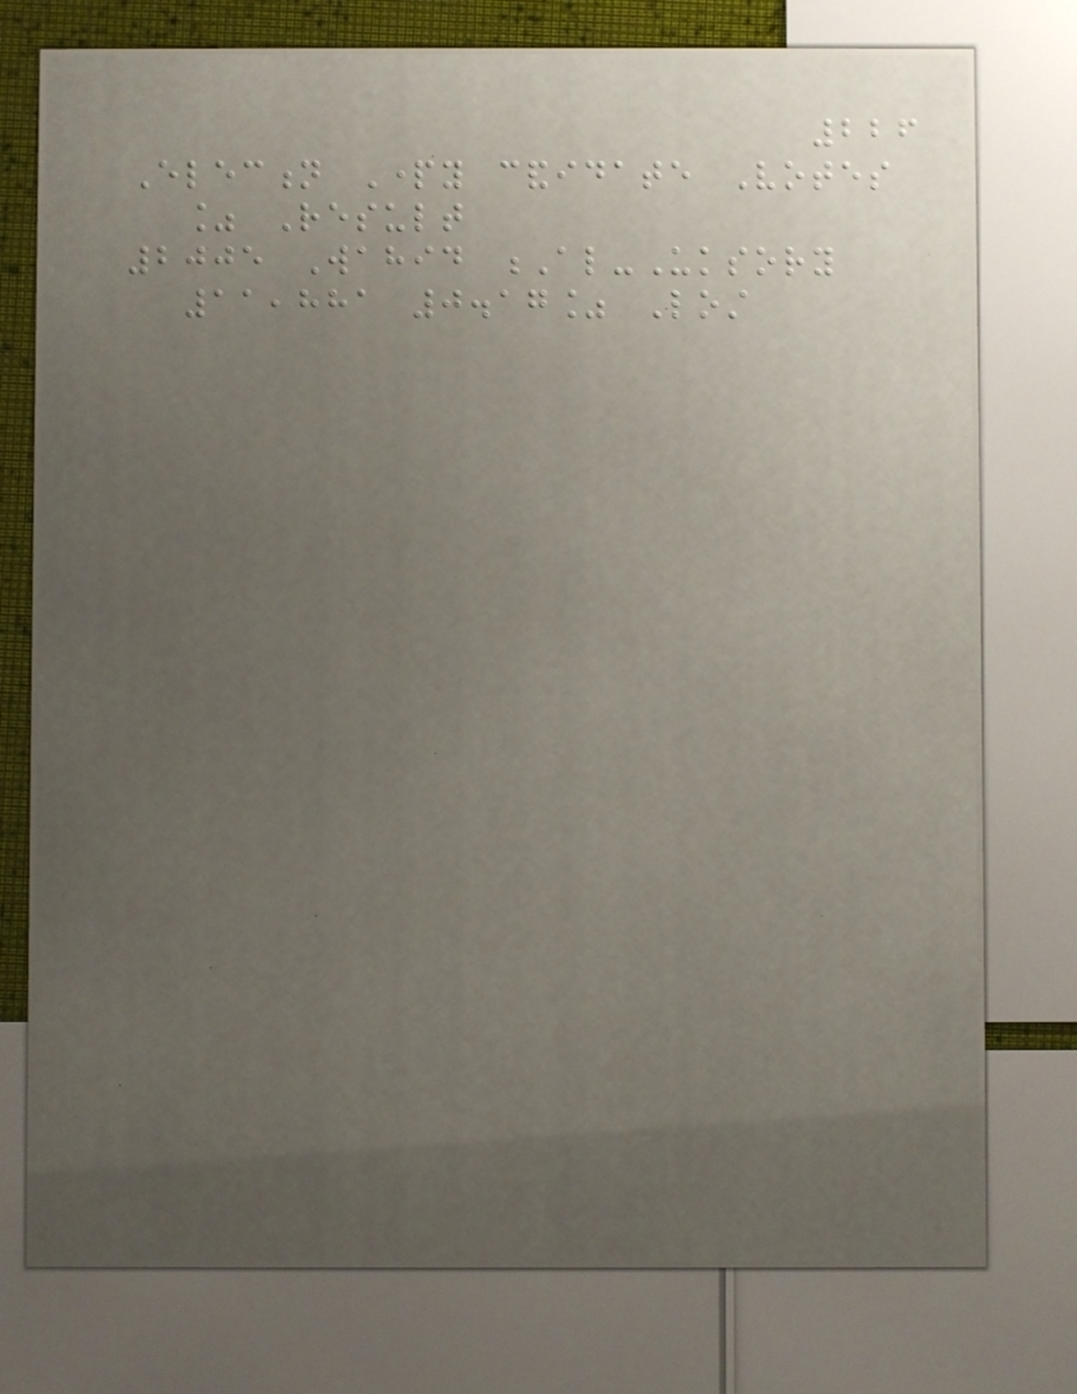226
Election Party candidate Votes
% Result
2005 Wahid Al-Uksory
11,881 0.17% Lost
